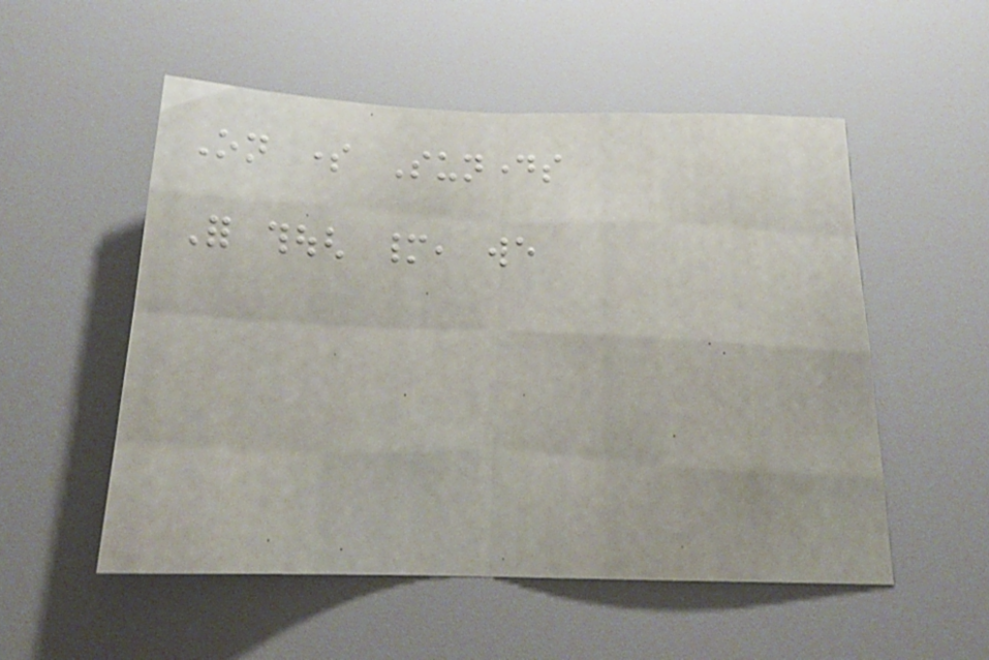On some Sundays
For though many, we
